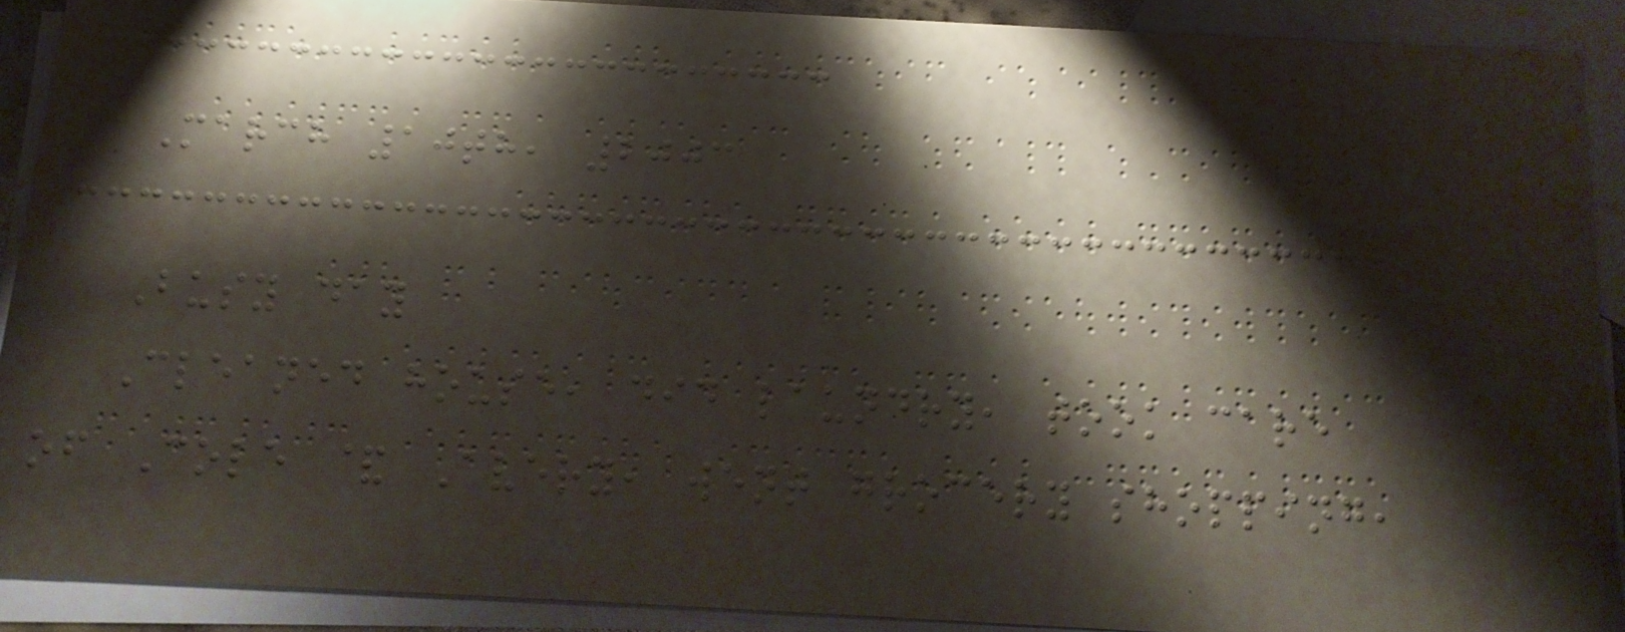March 10th, 2003
Busy day
Cleaned house, did laundry, took care
of Cole & Avery, went grocery shopping,
